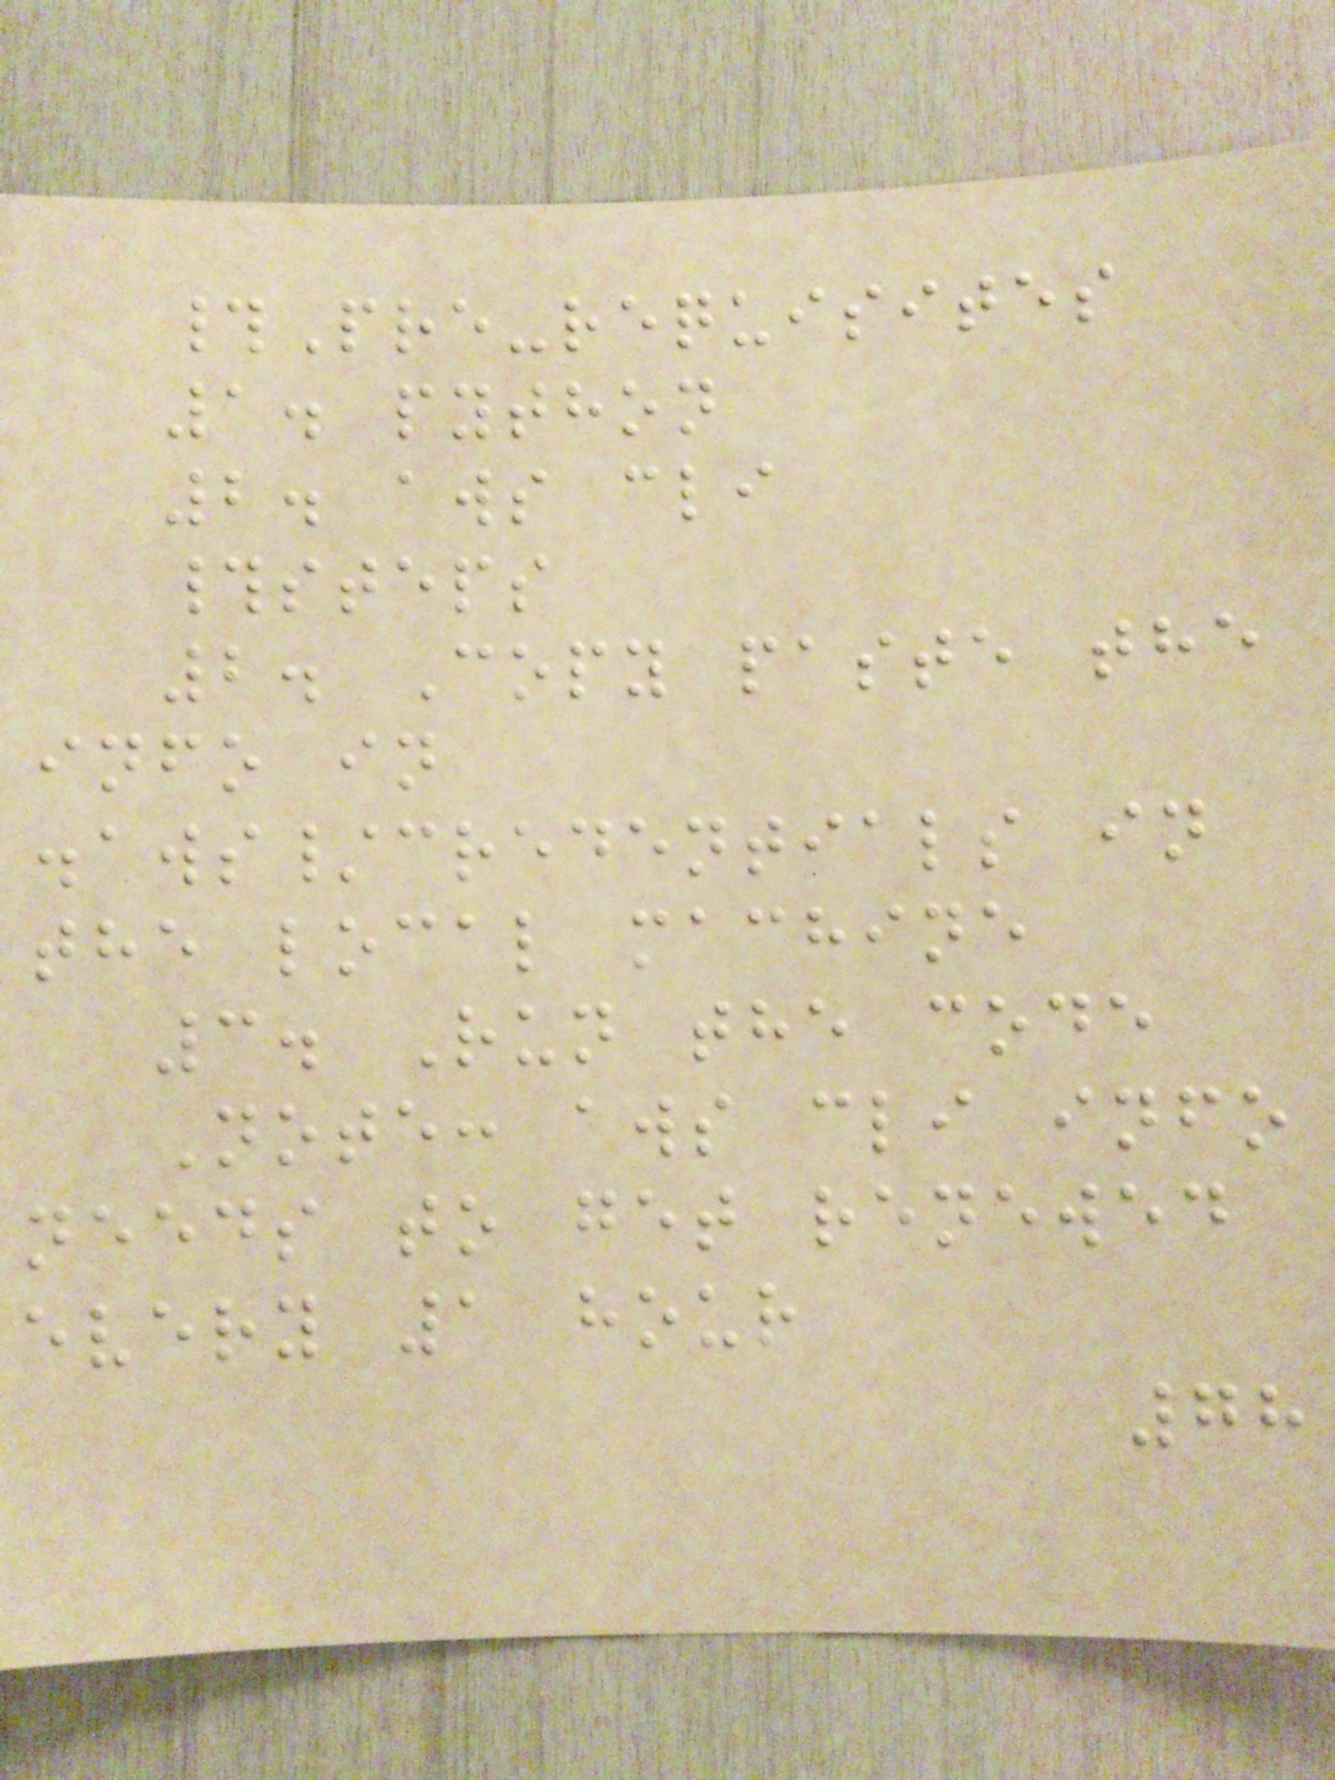#Pre-requisites
1. python
2. aws cli
#steps
2. Copy paste the
info in
.aws/credentials in
the local machine
3. Run the code
Note: aws cli info
needs to get renewed
every 1 hour
78
